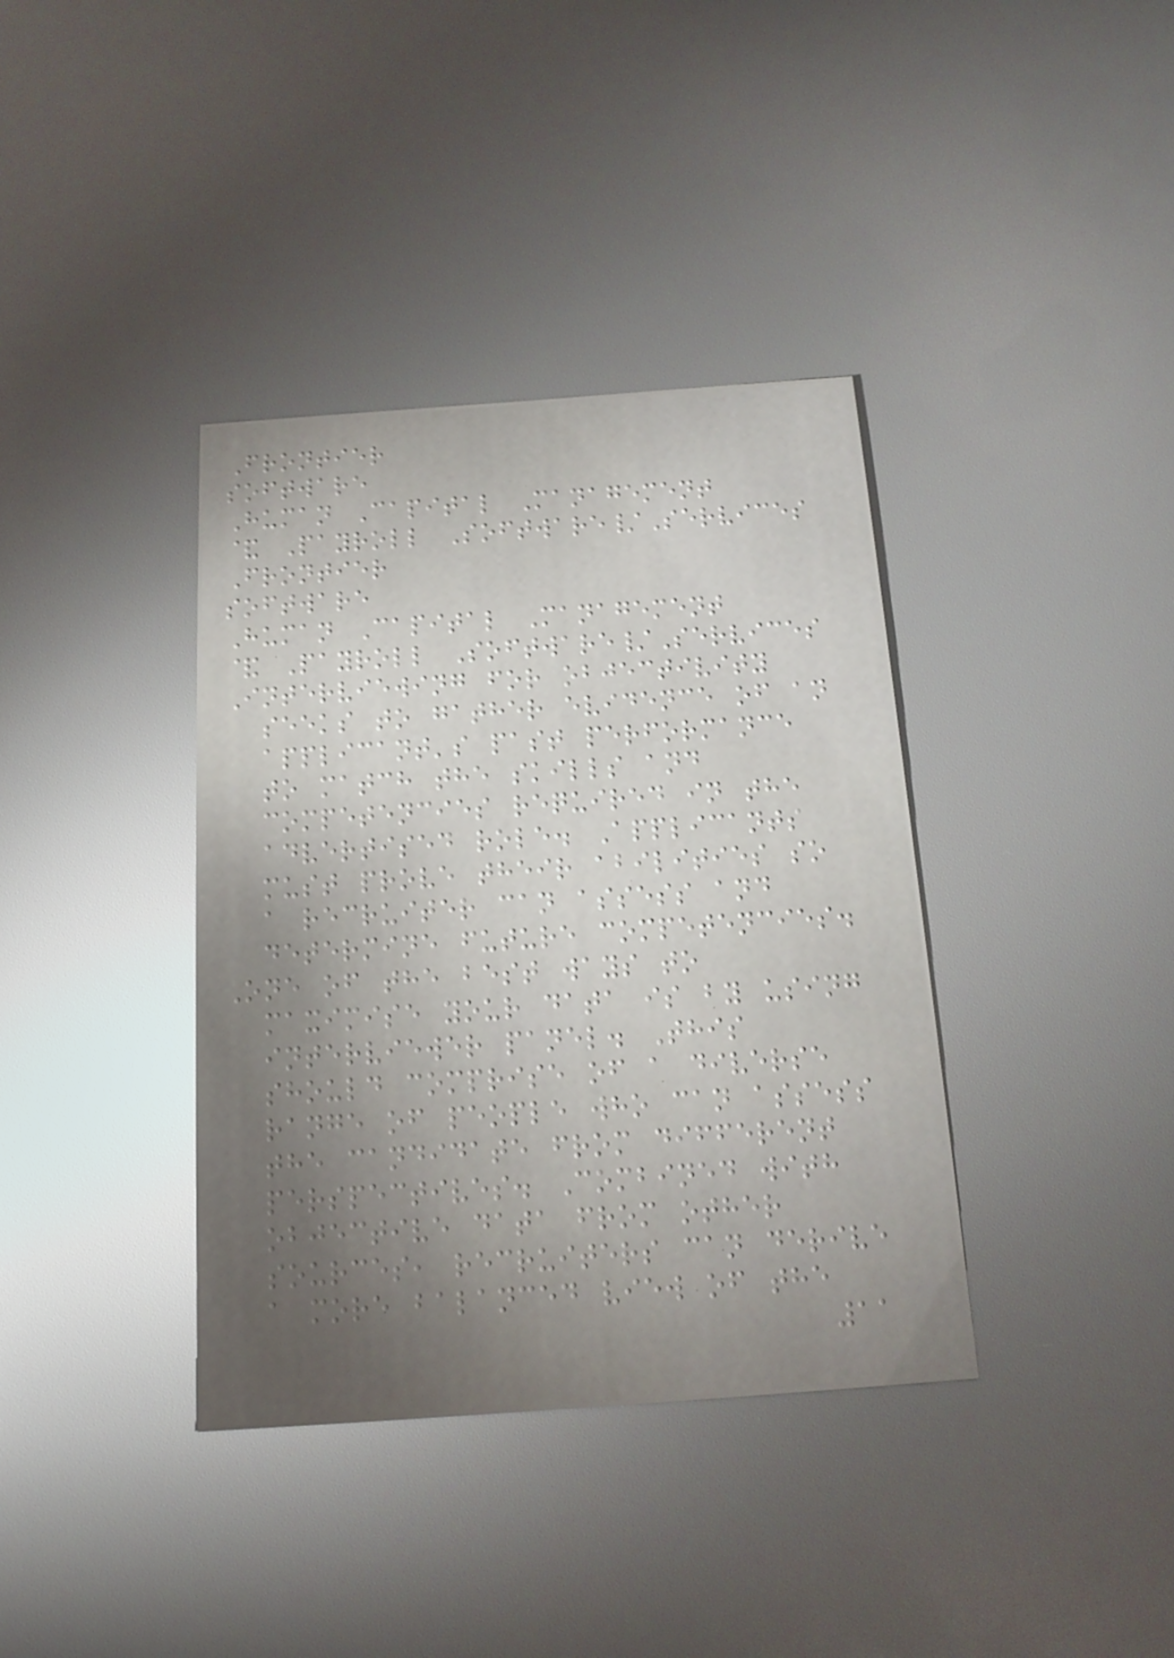Frontier
software
Human Capital Management
& Payroll Software/Services
Frontier
software
Human Capital Management
& Payroll Software/Services
Interviewing for objectivity
seeks to gather evidence of an
applicant's past performance
to match the skills and
competencies required in the
advertised role. Applicants
must prove their abilities so
a recruiter can assess and
determine future competencies.
One of the best ways to
maximise your data is by using
interviewer panel. This
should comprise of a diverse
range of people who can assess
the candidate from different
perspectives. Combined with
objective data from other
sources, recruiters can derive
a more balanced view of the
11
